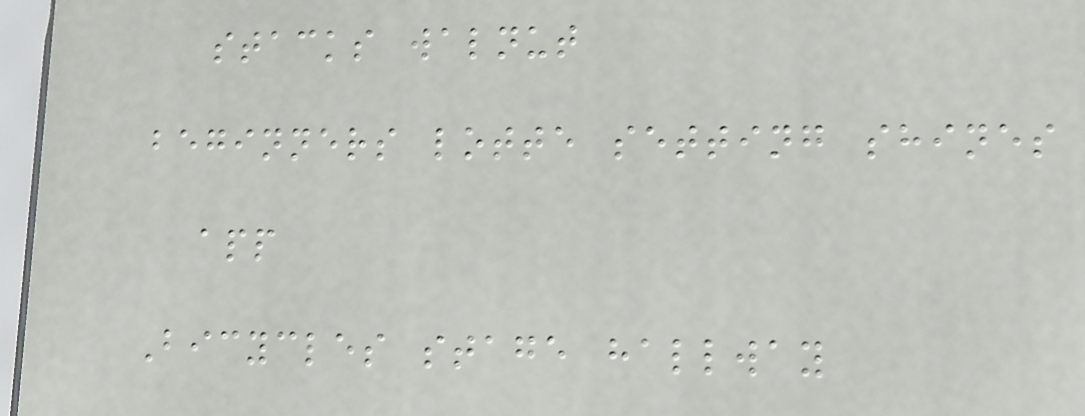stacks walnut
beginners lotte setting shines
app
Bicycles stage hallway
